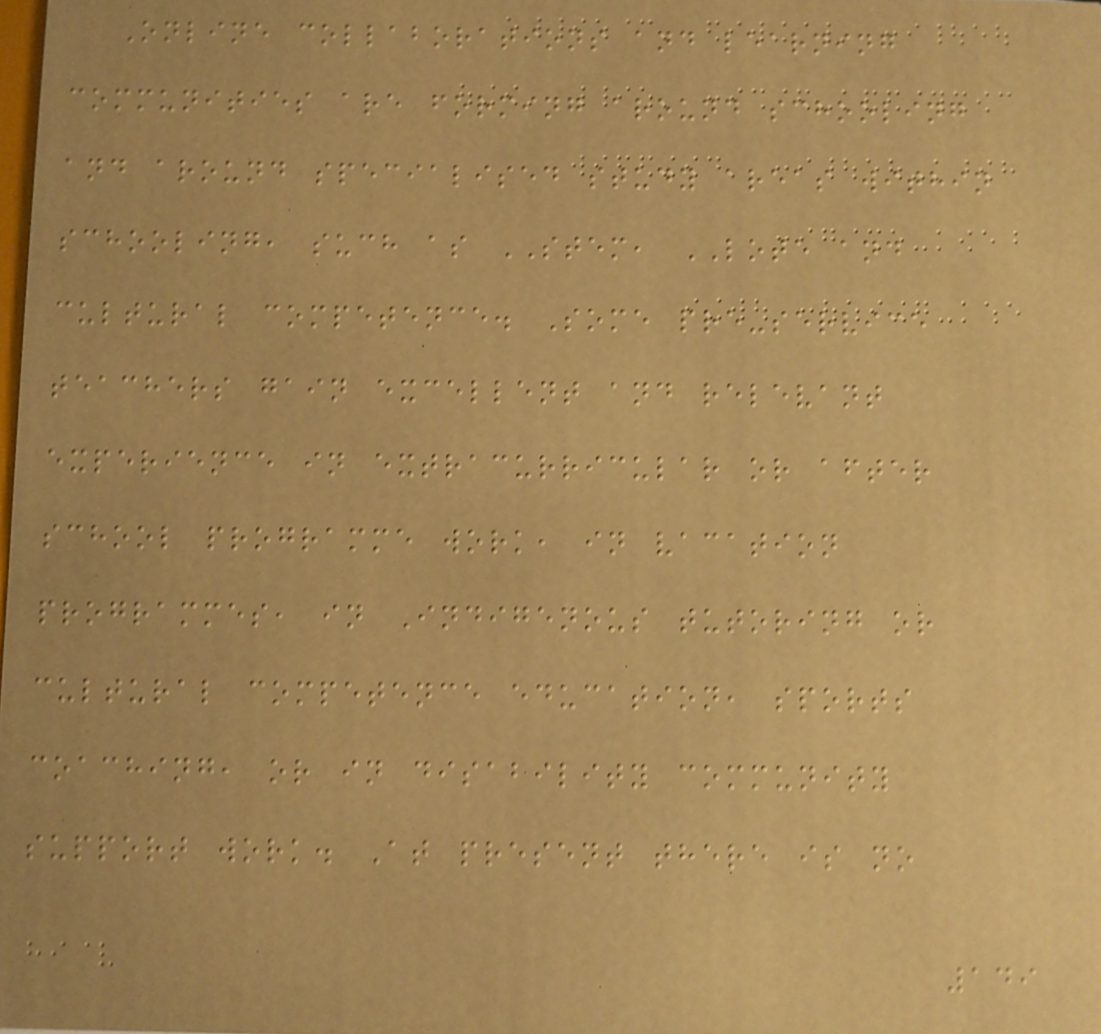Online collaborations and learning
communities are forming around schooling
and around specialised study areas within
schooling, such as STEM, LOTE and
cultural competence. Some pre-service
teachers gain excellent and relevant
experience in extracurricular or after
school programme work, in vacation
programmes, in Indigenous tutoring or
cultural competence education, sports
coaching, or in disability community
support work. At present there is no
149
